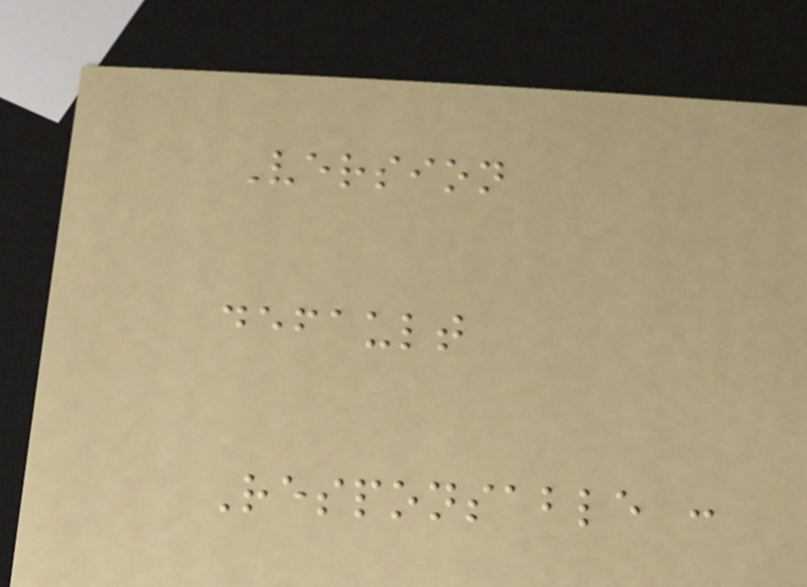Version
default
Responsable :
